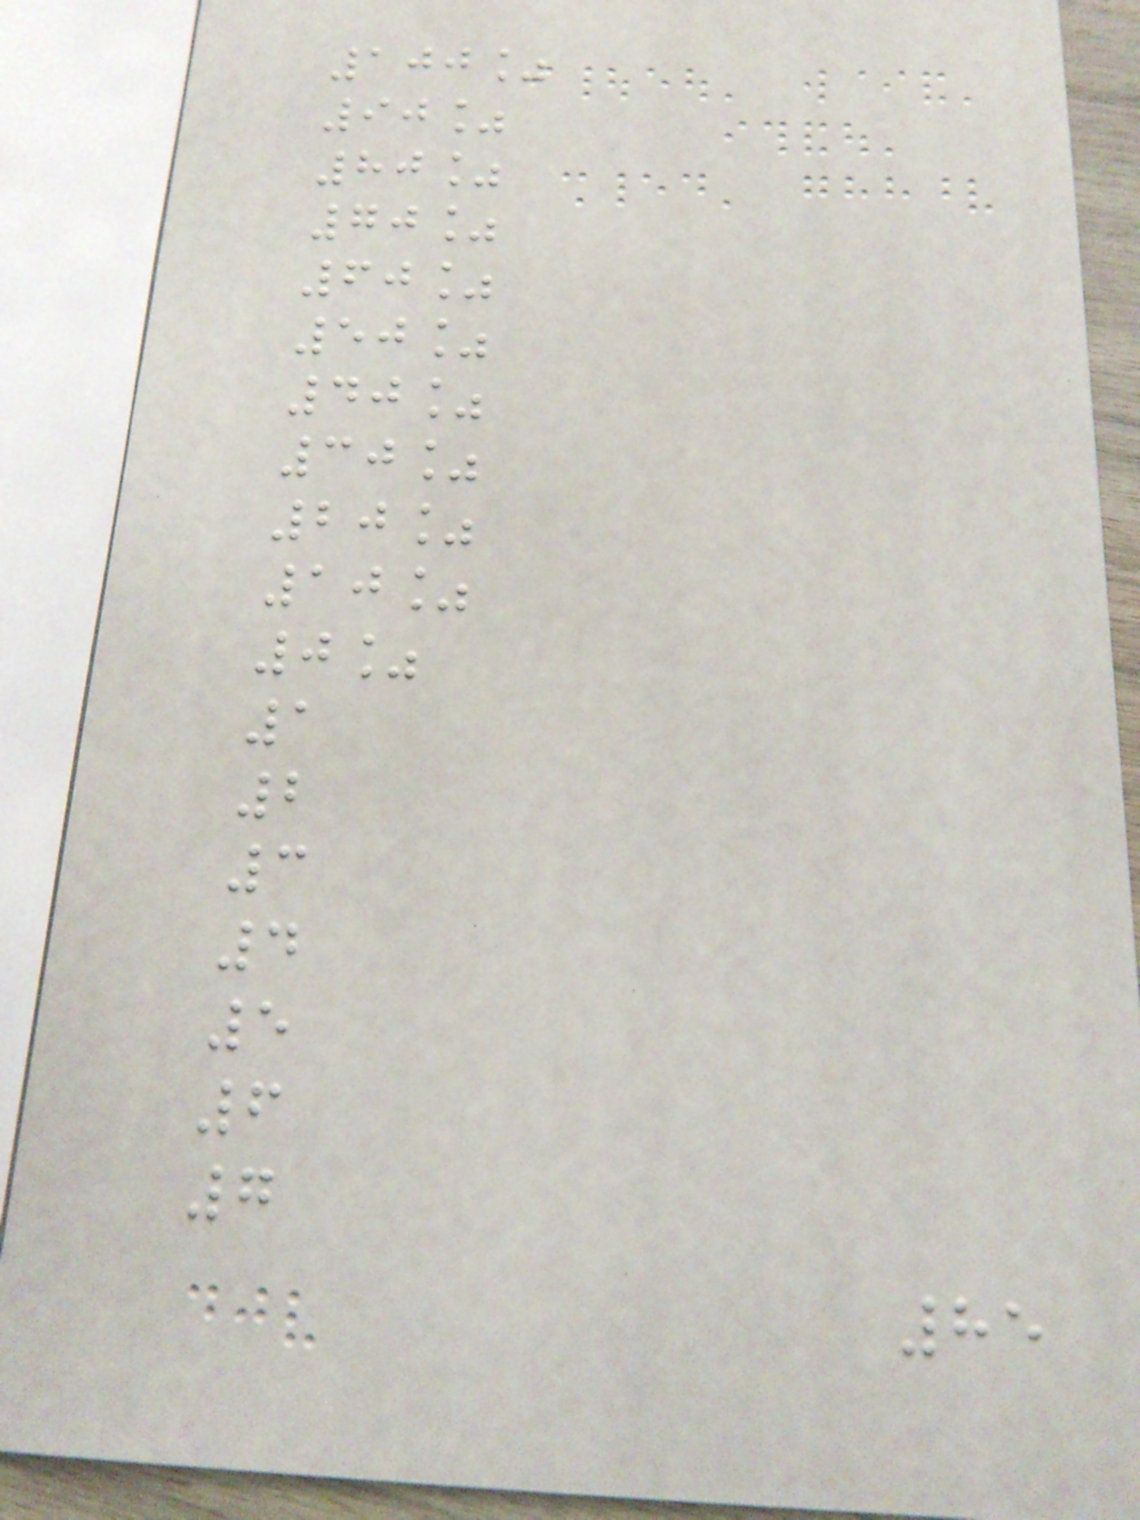100%
90%
80%
70%
60%
50%
40%
30%
20%
10%
0%
1
2
3
4
5
6
7
85
